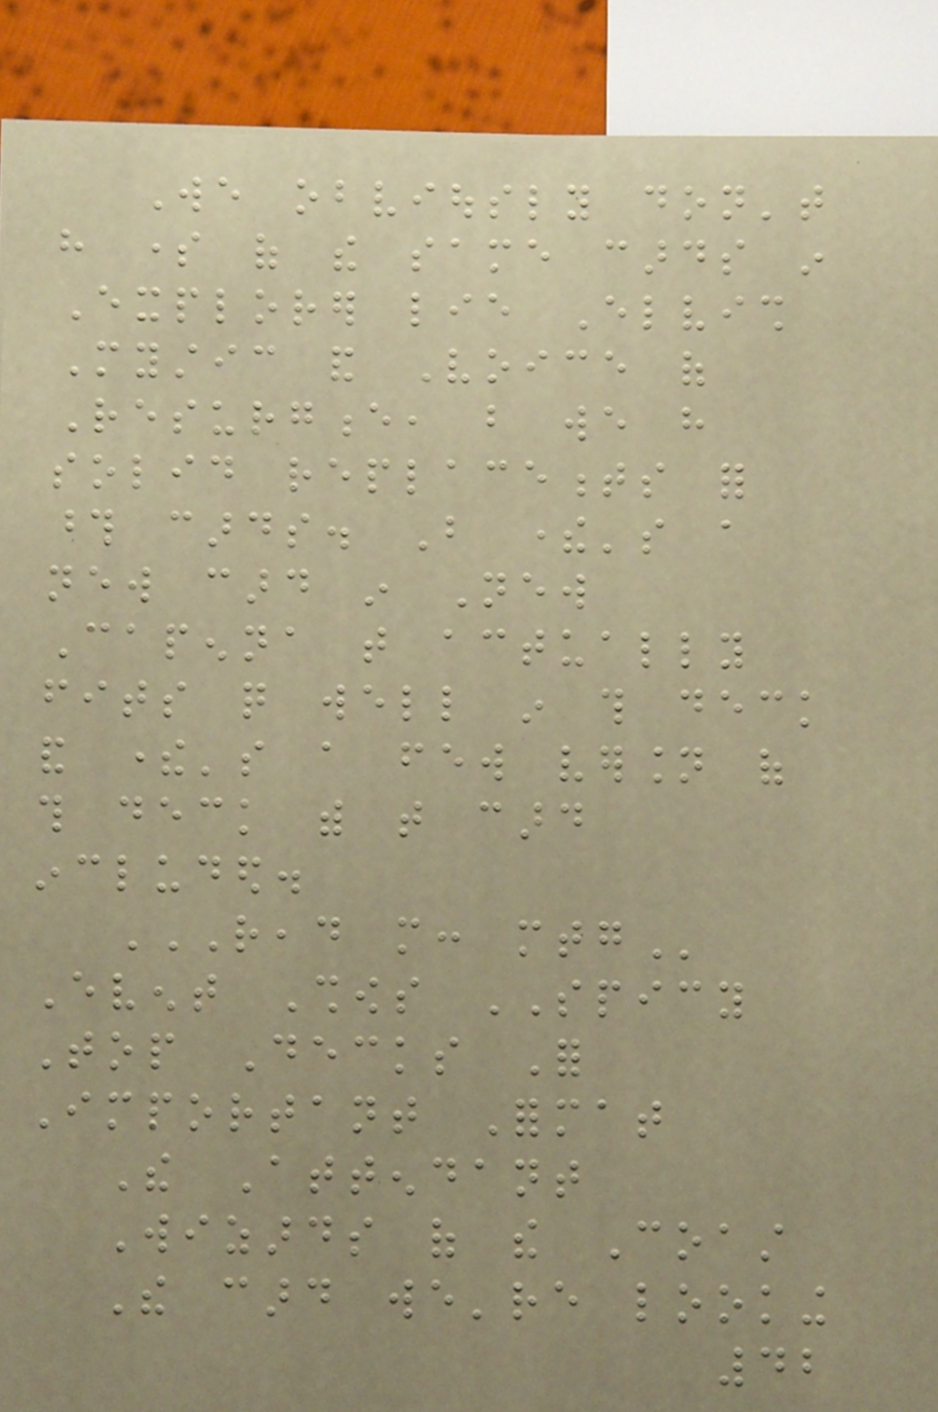We obviously don't
have some of the same cards in
Explorer lie Elvish
Mystic and Voice of
Resurgence, but we have
solid replacements for
those cards. But there's a
new card in New
Capenna that actually
fits quite well in this deck
and there's a few version of
this deck with that card
included.
READ MORE: MTG
Event Shows SPICY
Top Decks For
Important Format
The Attendant
Wizards of the Coast
The card we're looking
42
